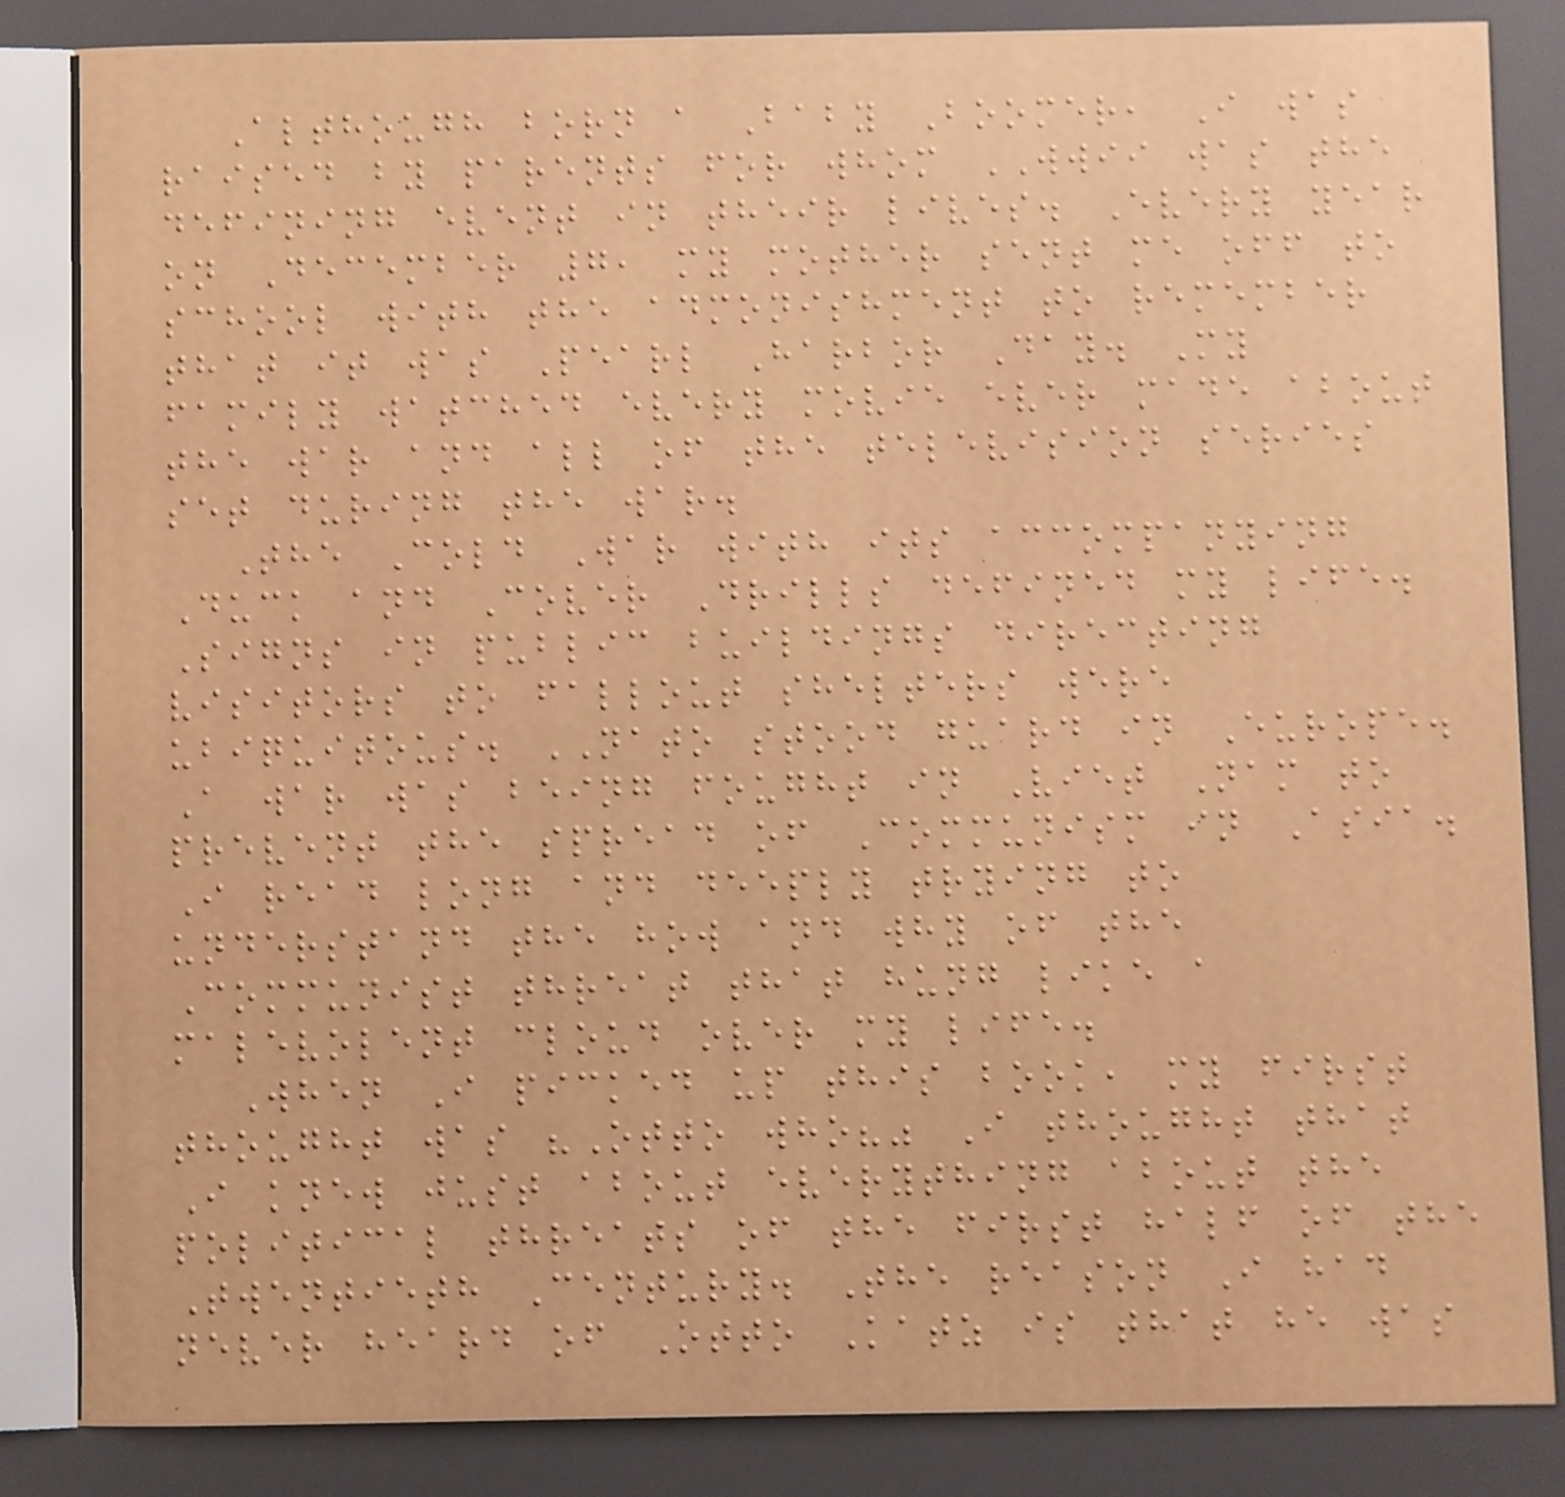Although born a Baby Boomer, I was
raised by parents for whom WWII was the
defining event in their lives. Every year
on December 7, my mother sent me off to
school with the admonishment to remember
that it was Pearl Harbor Day. My
family watched every movie ever made about
the war and all of the television series
set during the war.
The Cold War with its accompanying
Duck and Cover Drills defined my life.
Signs in public buildings directing
visitors to fallout shelters were
ubiquitous. NATO stood guard in Europe.
A war was being fought in Viet Nam to
prevent the spread of Communism in Asia.
I read long and deeply trying to
understand the how and why of the
Communist threat that hung like a
malevolent cloud over my life.
When I picked up this book, my first
thought was "Otto who?" I thought that
I knew just about everything about the
political threats of the first half of the
Twentieth Century. The reason I had
never heard of Otto Katz is that he was
